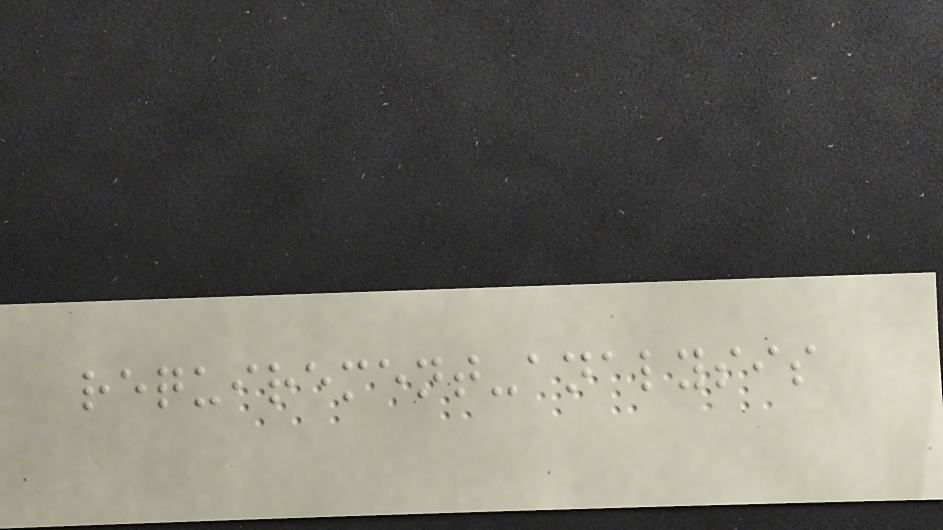requirement-analysis
